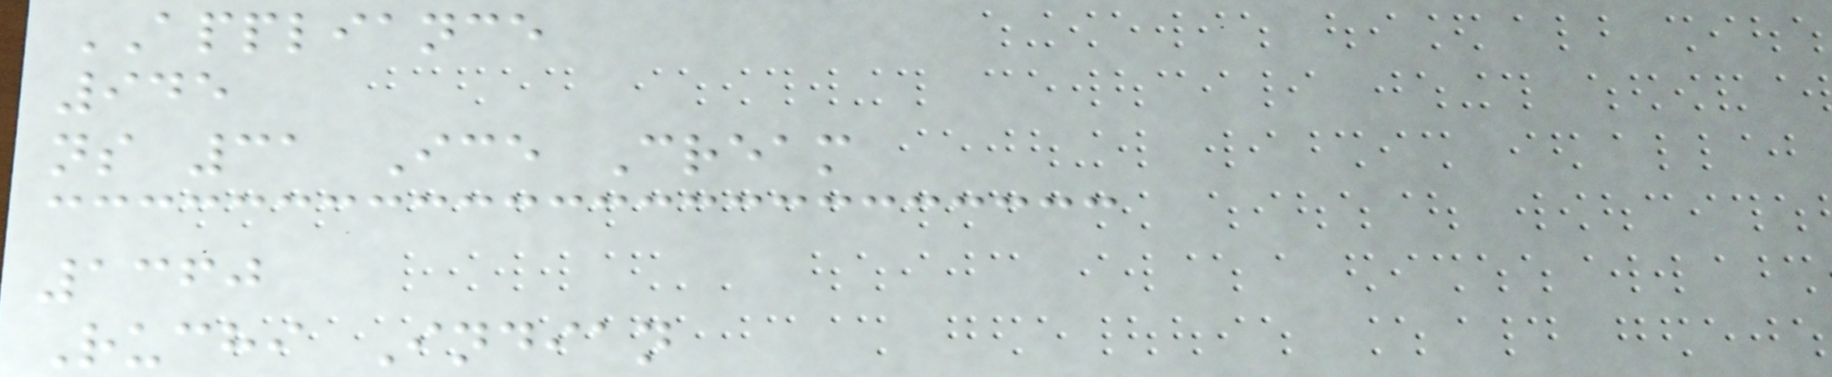APPLIANCE
945
ns 31 Ice Cream
1360
Ruchi Indian
